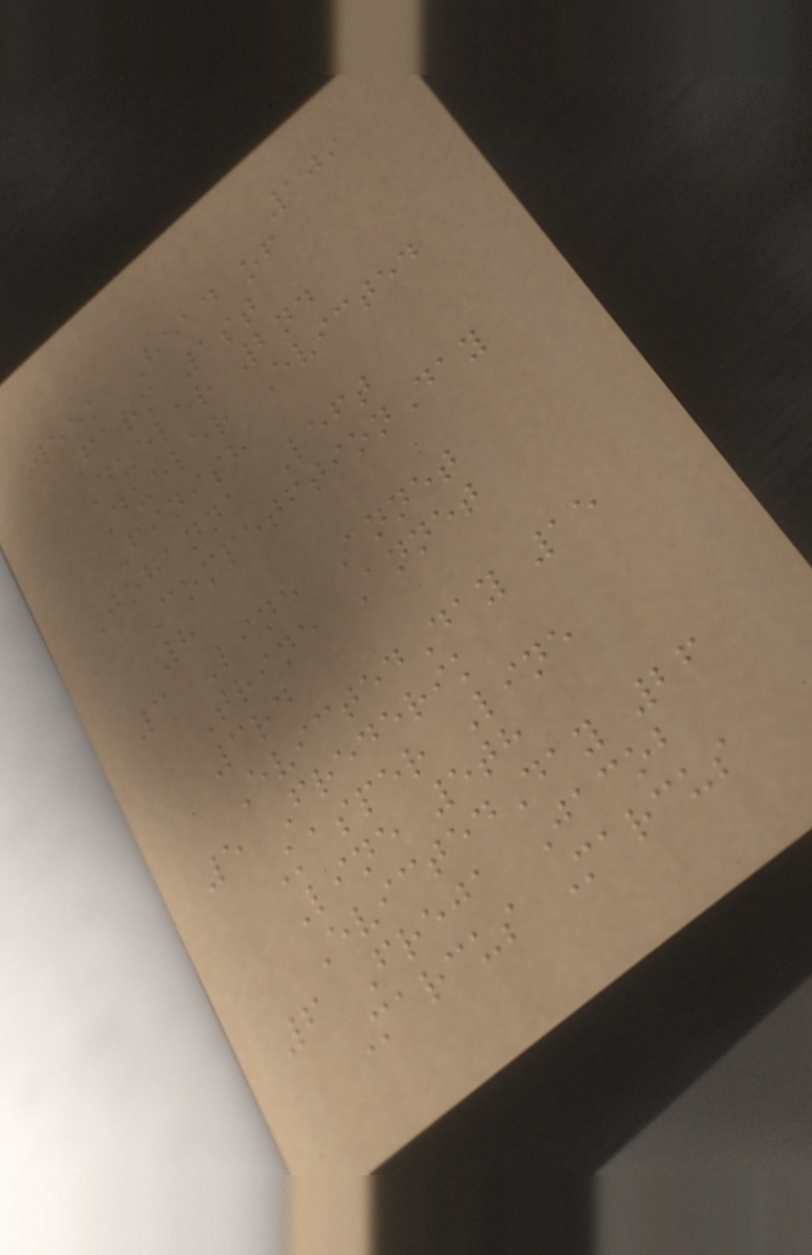109
Week Head of
Farm 1st
Dueler 2nd
Dueler Evicted
Finish
Johanna Left
CompetitionDay
8
3 Line Annet
Trine Annet
3rd
EvictedDay 15
5 Frederik
Kasper Line
Line 5th
EvictedDay 26
6 Freja Jacob
Marcus Marcus
